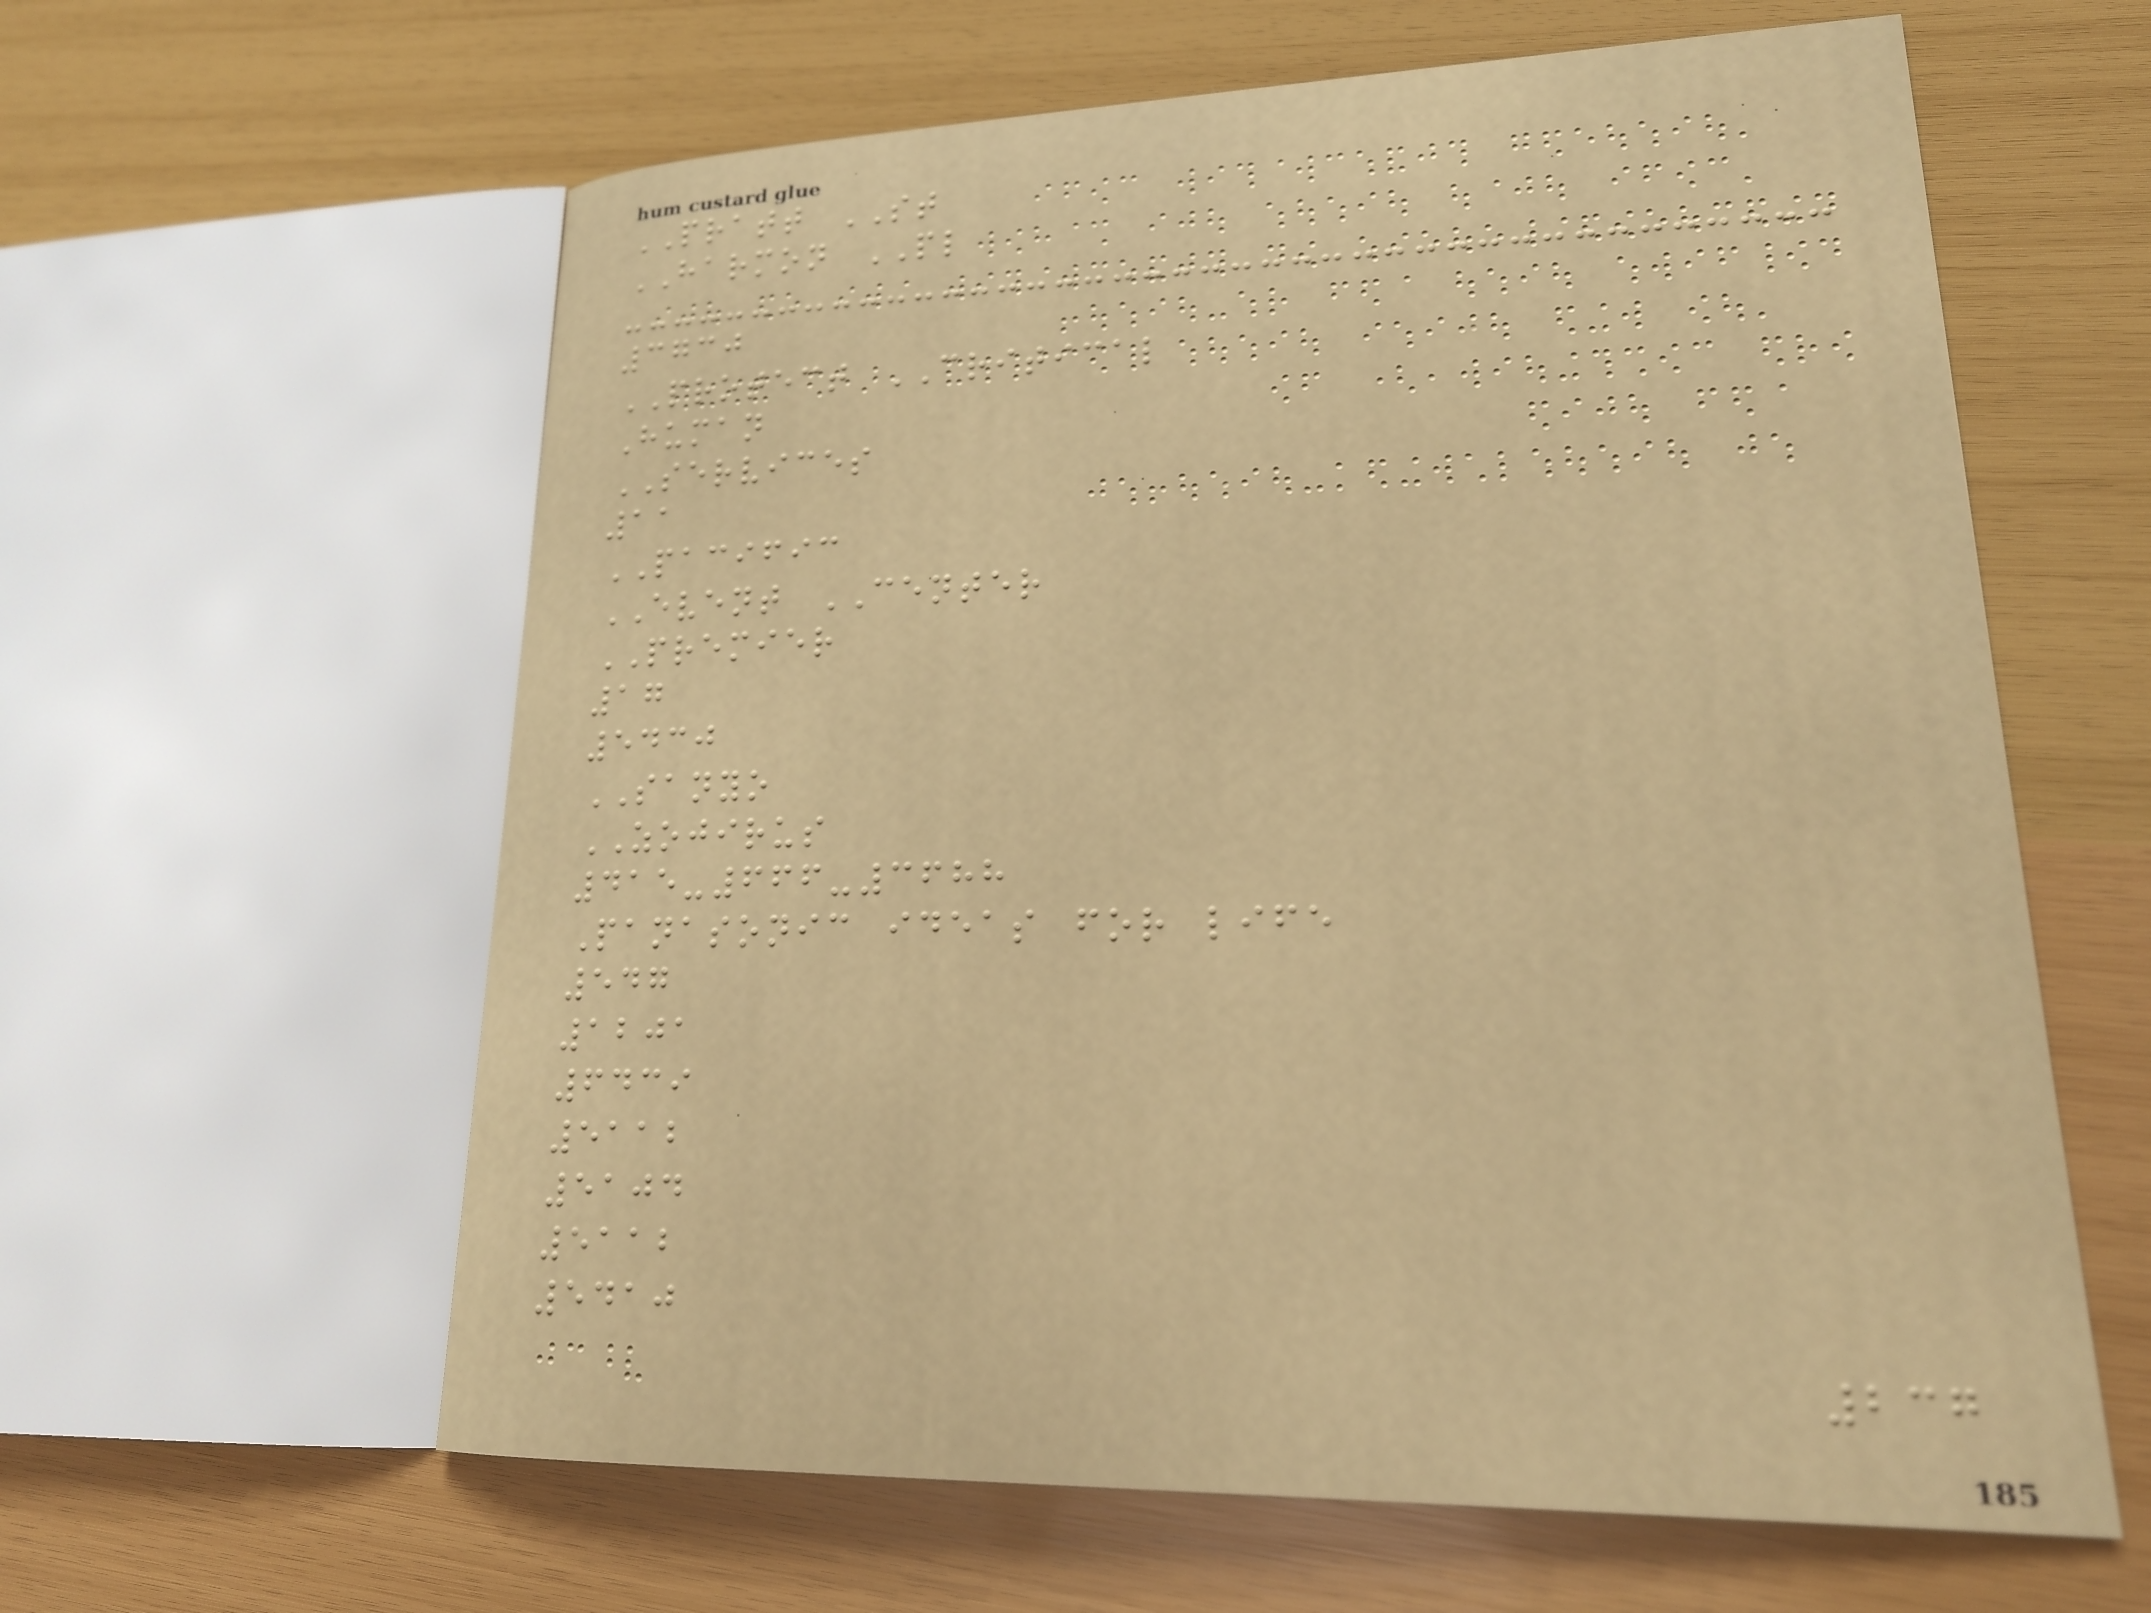PRATT ST
HARMON PL
3730
PROTECT CRITICAL
Human
SERVICES
11
PACIFIC
EVENT CENTER
PREMIER
17
5430
SANYO
ZOJIRUS
415-666-3688
Panasonic ideas for life
547
1201
6439
5112
5104
5112
5410
237
